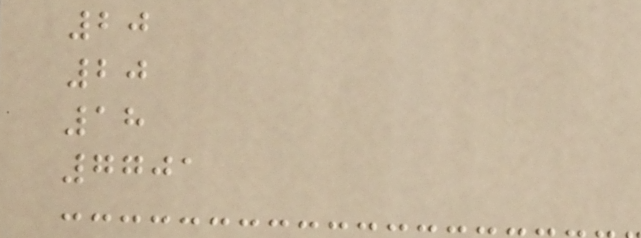20
20
18
7701
